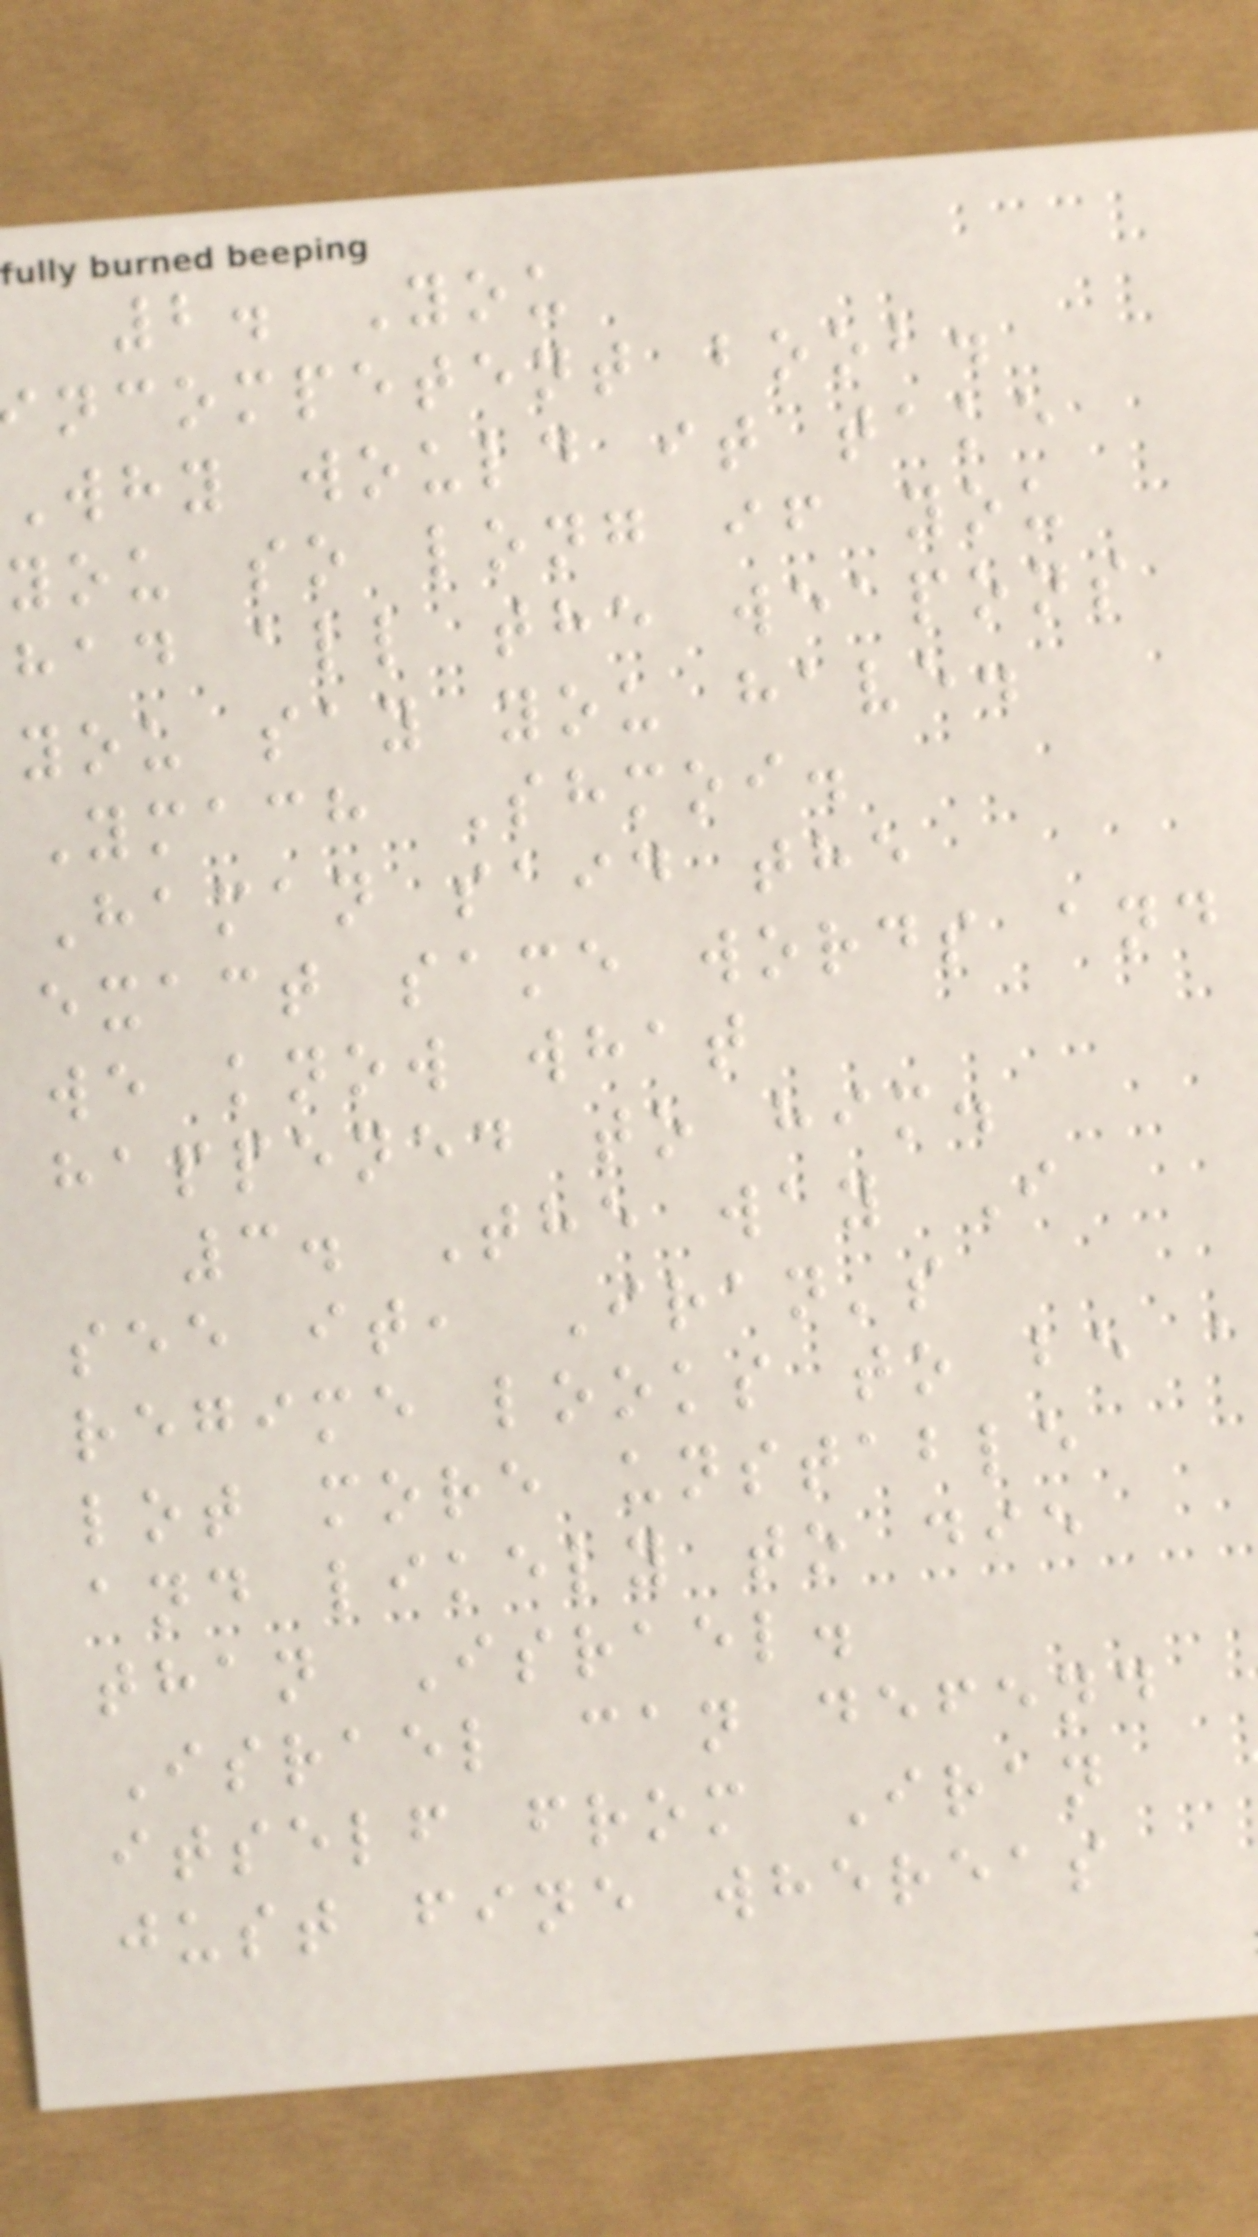2. You
ncompetent boob.
Why would it take
you so long if you
had all the weapons
you say you have.
Ymach Shmoi.
Haman said the
exact same words and
we know what
happened to him.
3. The way I
see it, Iran's
regime looks to be a
lot more unstable
and likely to die
than Israel.
Israel can defend
itself from Iran
just fine whereas
